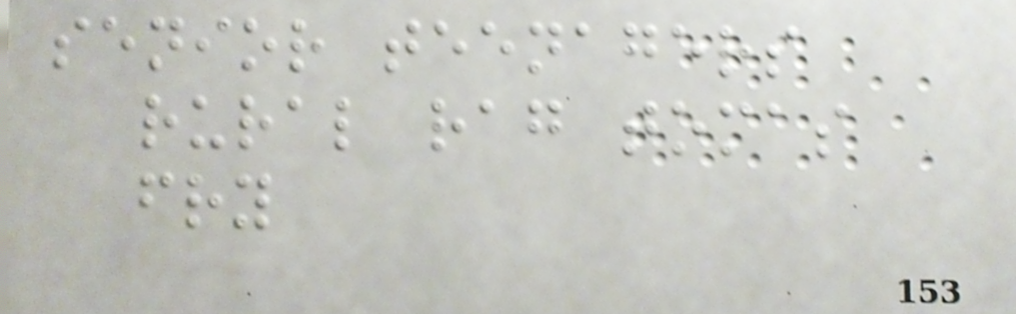senior teenagers
rural rag tomas
fry
